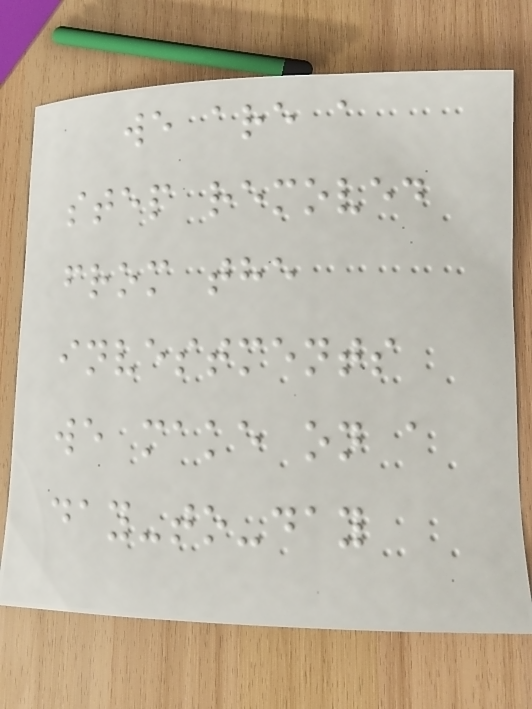we are a
step removed
from the
investments
we make on a
day-to-day
